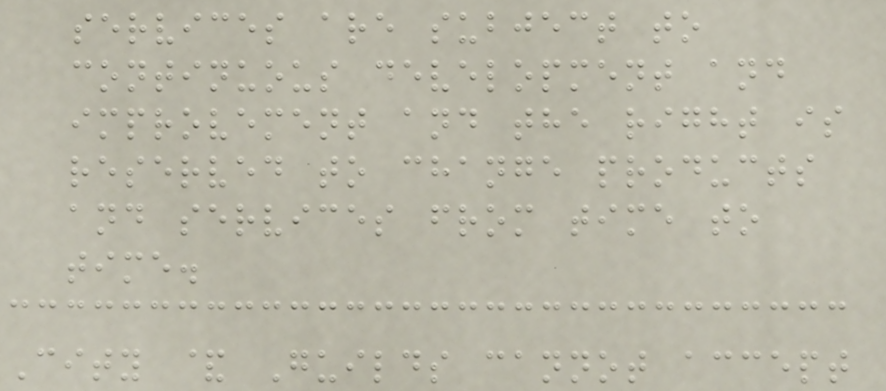services are subject to
continuous development and
improvement and the right is
reserved to change products
and services from time to
time.
City & Guilds cannot accept
